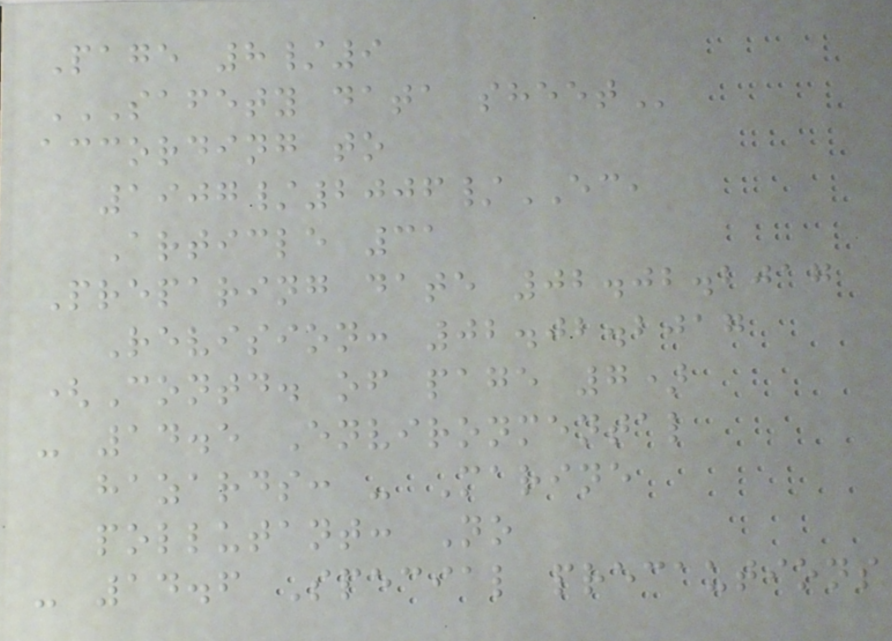Page 8/9
SAFETY DATA SHEET
according to
1907/2006/EC,
Article 31
Preparing date 02.02.2017
Revision: 02.02.2017
(Contd. of page 7)
- 14.5 Environmental
hazards: - Marine
pollutant: No
- 14.6 Special precautions
